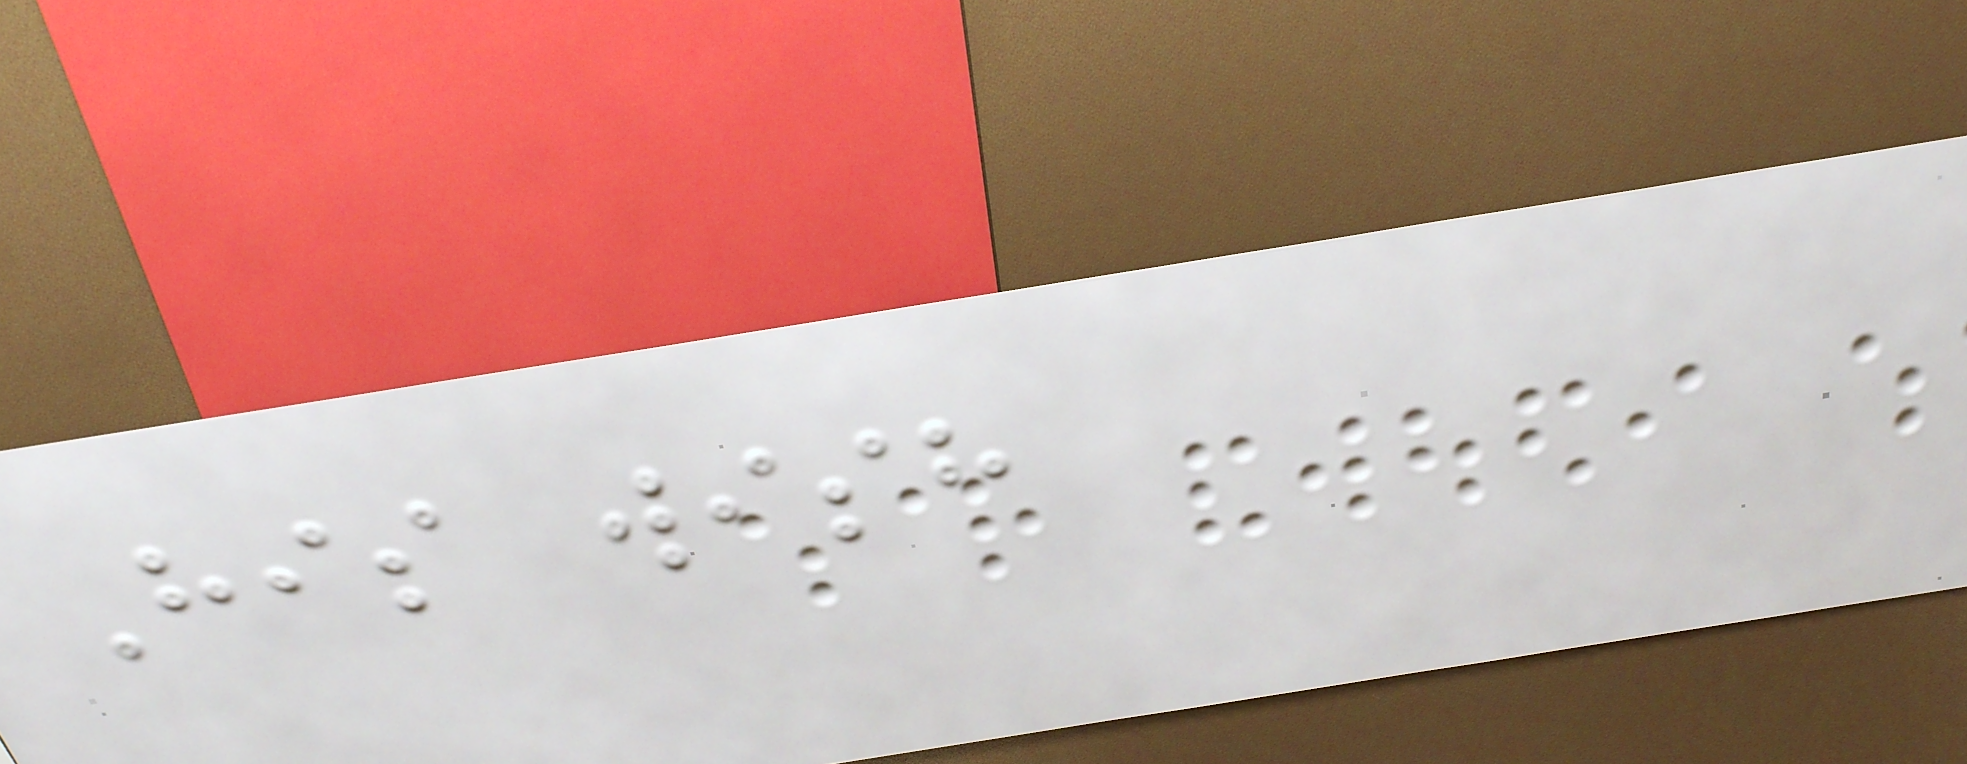His wish
